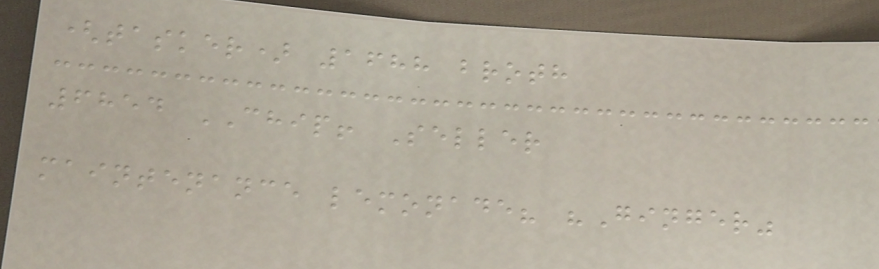(tasker) 1688 broth
6854 CHIP! Seller
maintenance lemonade? "Ginger"
